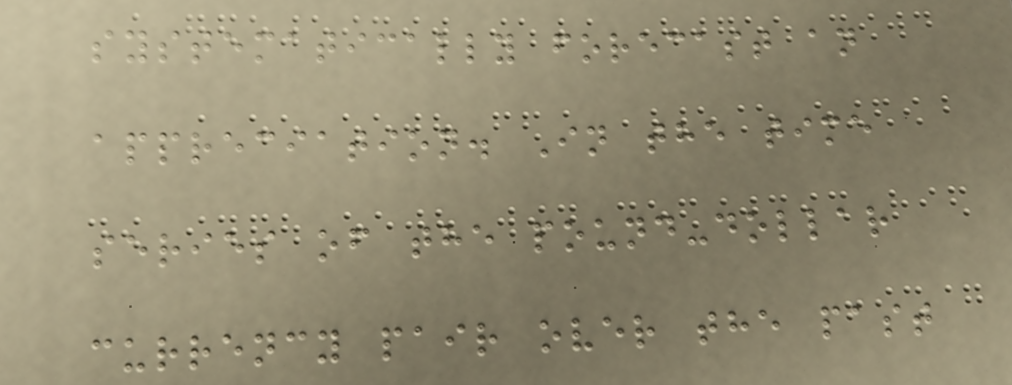systematically forecast an
appreciation. In the time
series of the pound-dollar
currency pair over the past
